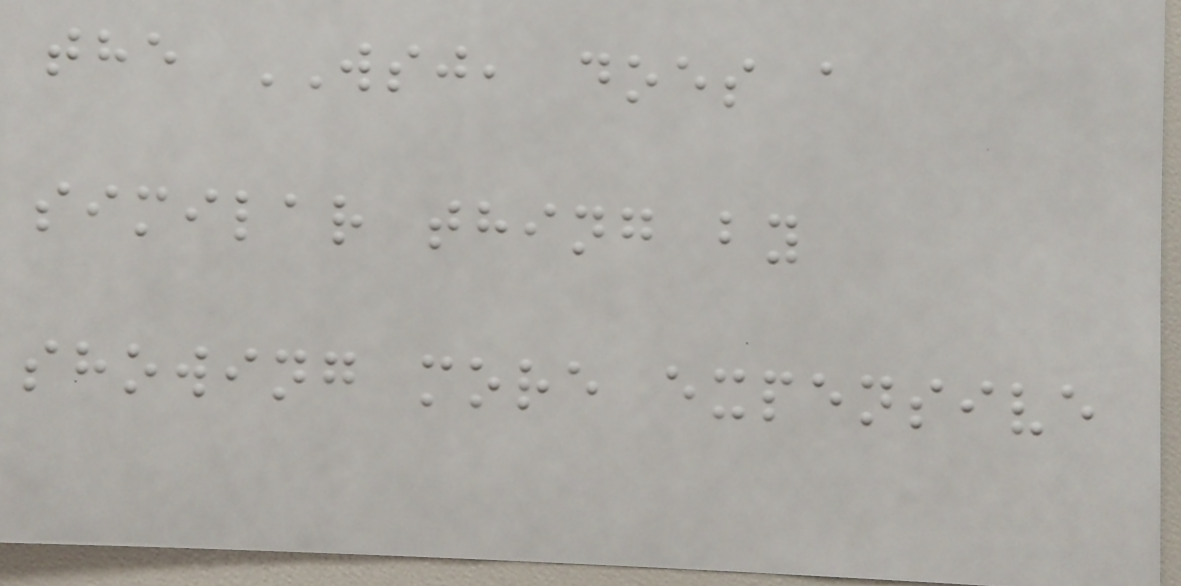the WSJ, does a
similar thing by
showing more expensive
